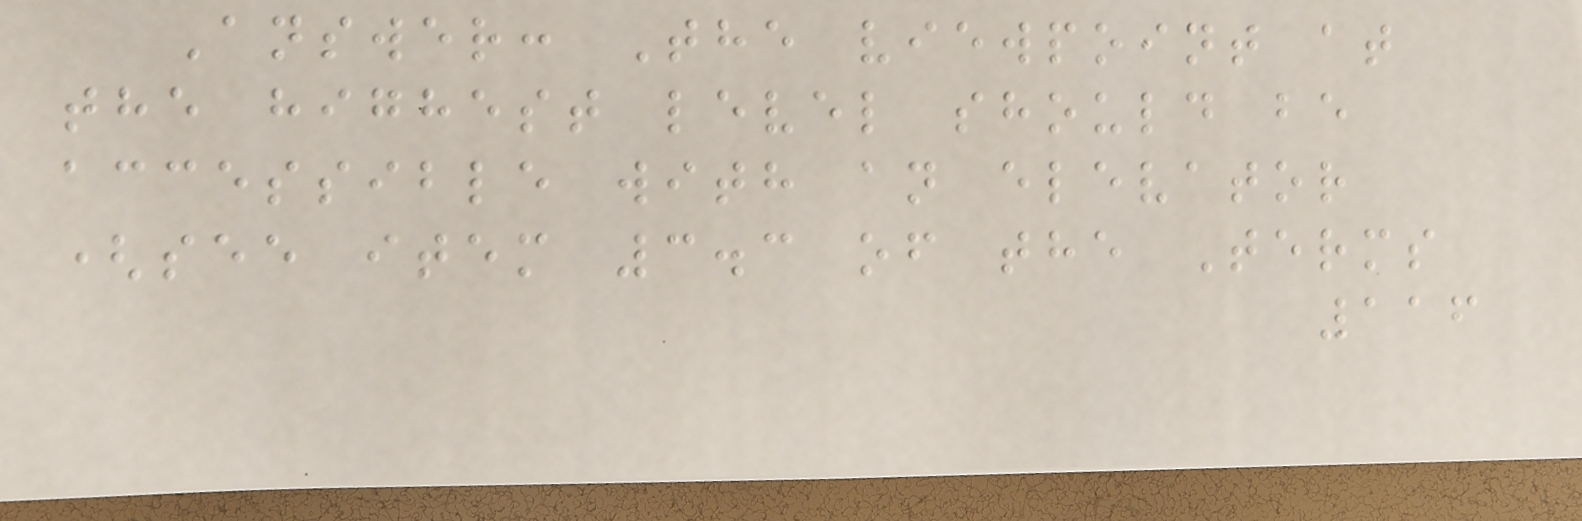Answer: The viewpoint at
the highest level should be
accessible with an elevator
(see item 3.3 of the Terms
116
